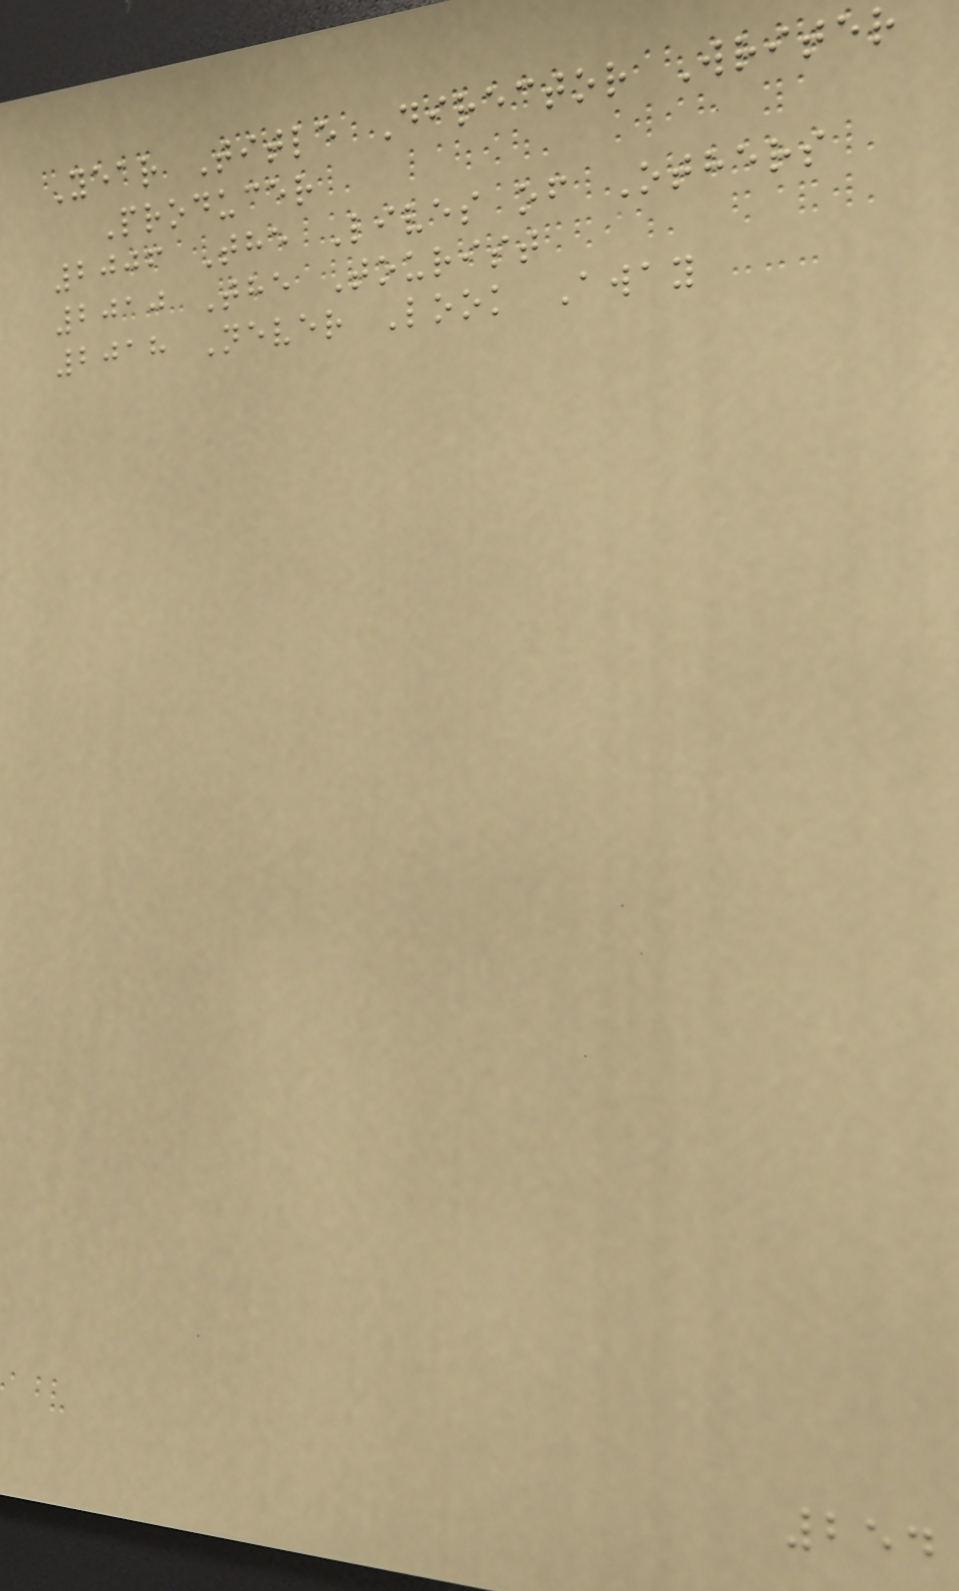Year Title Director Writer
Producer
2006 The Lives of Others
2010 The Tourist
2018 Never Look Away
254
